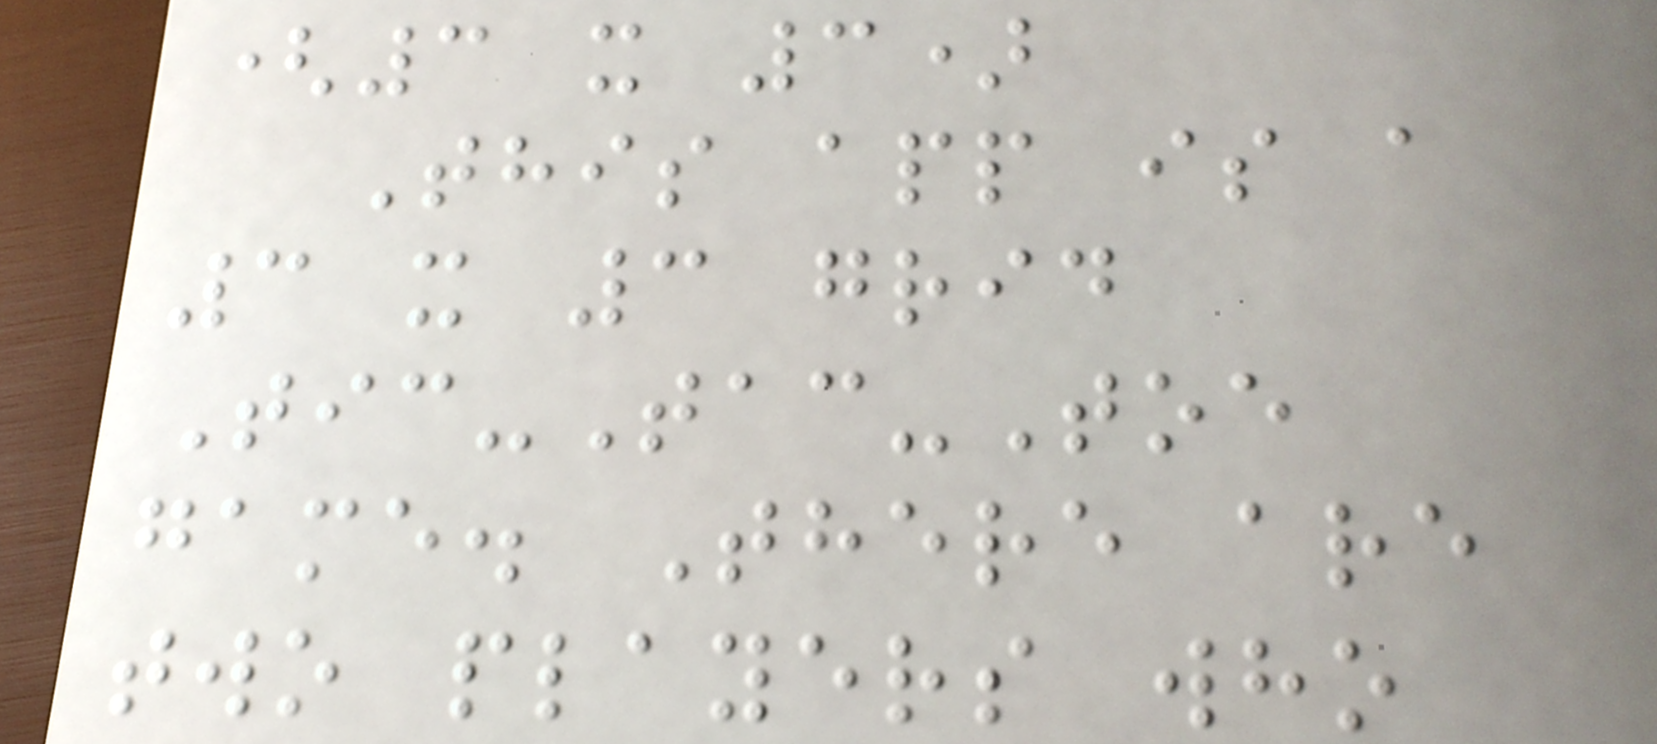(3 x 3)
This app is a
3 x 3 grid
Tic-Tac-Toe
game. There are
two players who
